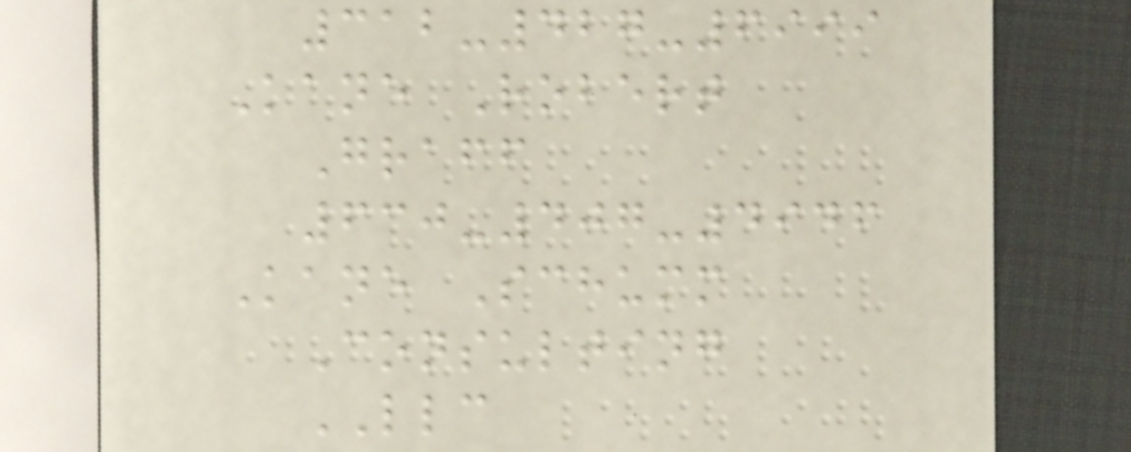312-427-6999
Kane Robert
Graff
630-407-4946
Kane Schumm
Consulting
LLC
